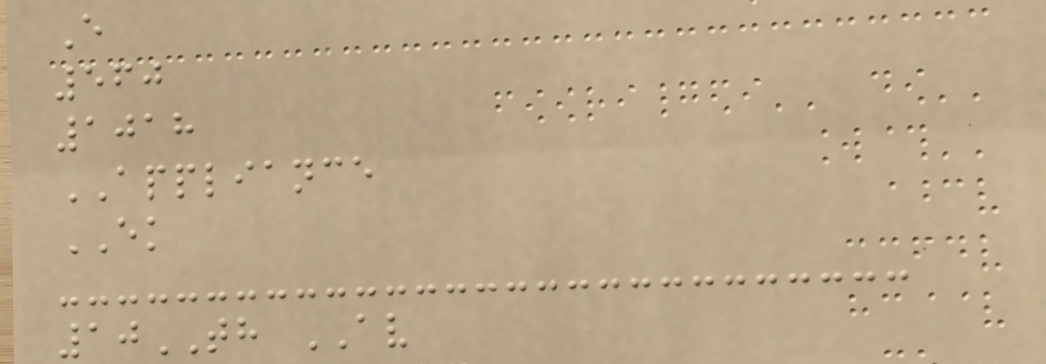E
560
1018
APPLIANCE
EK
10TH AV
